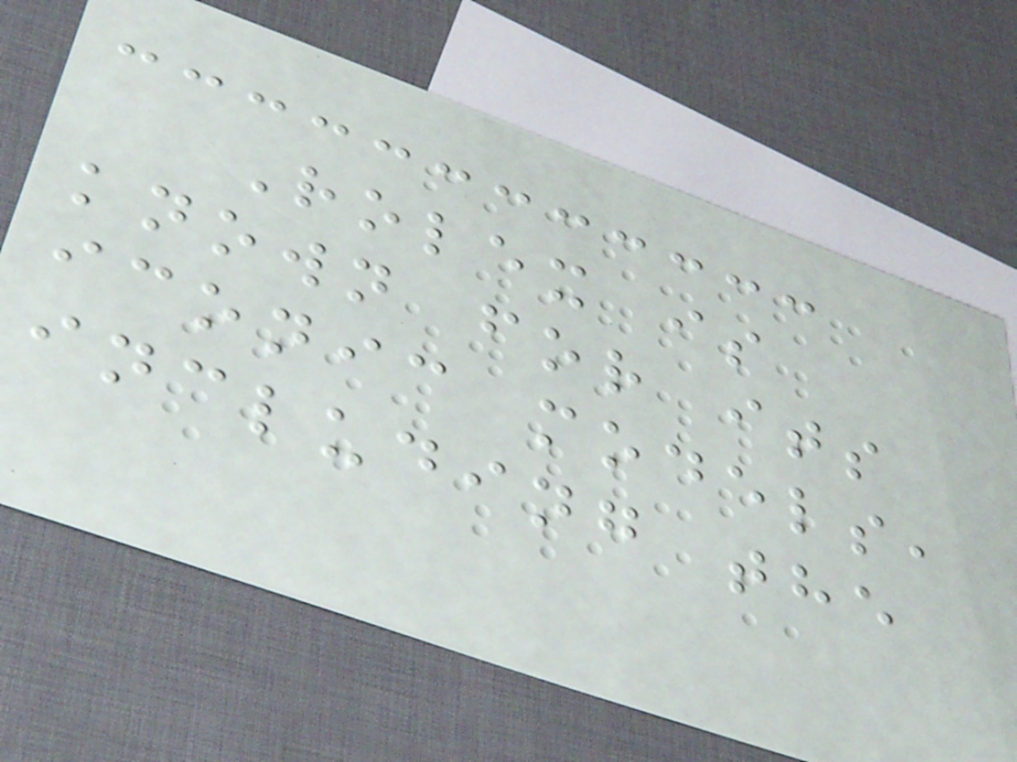Rolex is
known for its
iconic models,
including the
